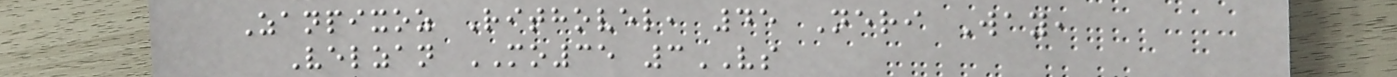Zanpixoz Rithovel, 45 Neri Way,
Velzan MO35 3VS
